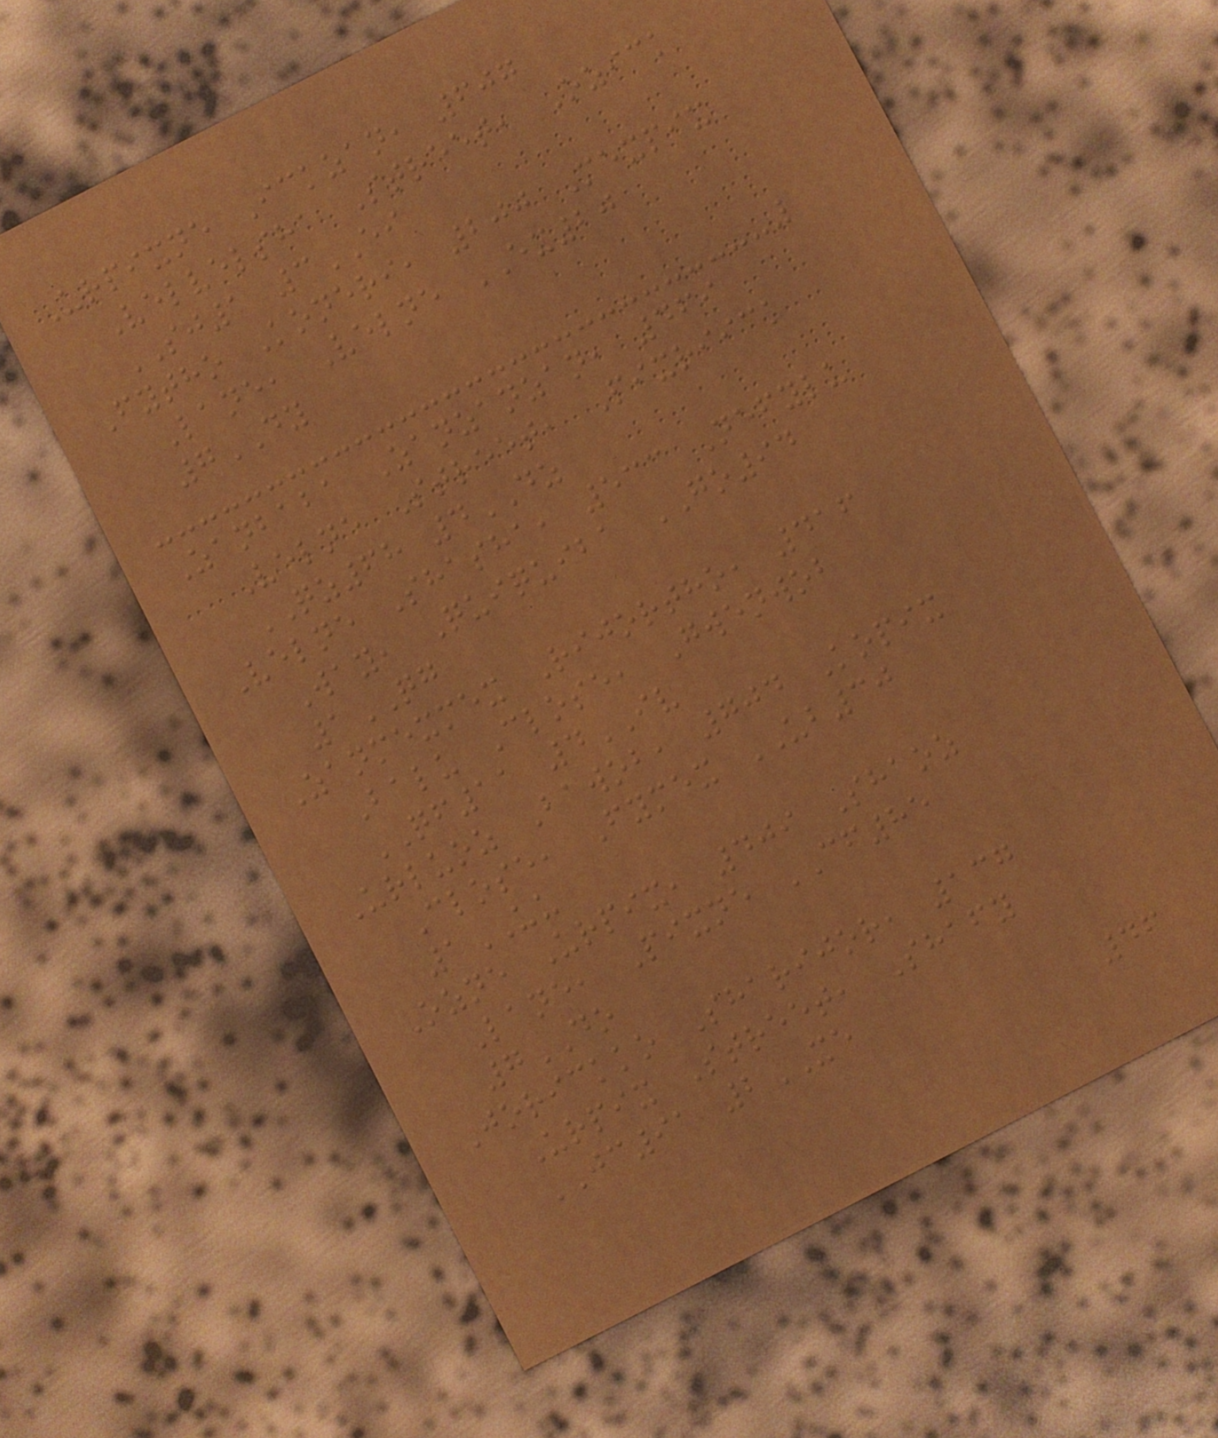Urpixne Ickzan, 607
Velvelsha Street, Ozick
SJ1 3EI
Fytho Koneri, 200 Mexpix
Lane, Velne EX20
7DY
Zanbaba Zanzanzan, 469
Velne Street, Pixriick
QZ68 4DZ
Velne Shasha, 533 Nefylu
Way, Quiquiba GO94
1QG
Zanmexmex Rijortho, 416
Balu Close, Gwenwob
QF11 4IV
Urluoz Bawob, 704 Kopix
Close, Fymex UB30
1UU
Ozne Urpix, 409 Shaoz
Lane, Pixne CF85
7DO
Jorickko Sharijor, 137
Urpix Street, Shafy
JC91 2XE
46
